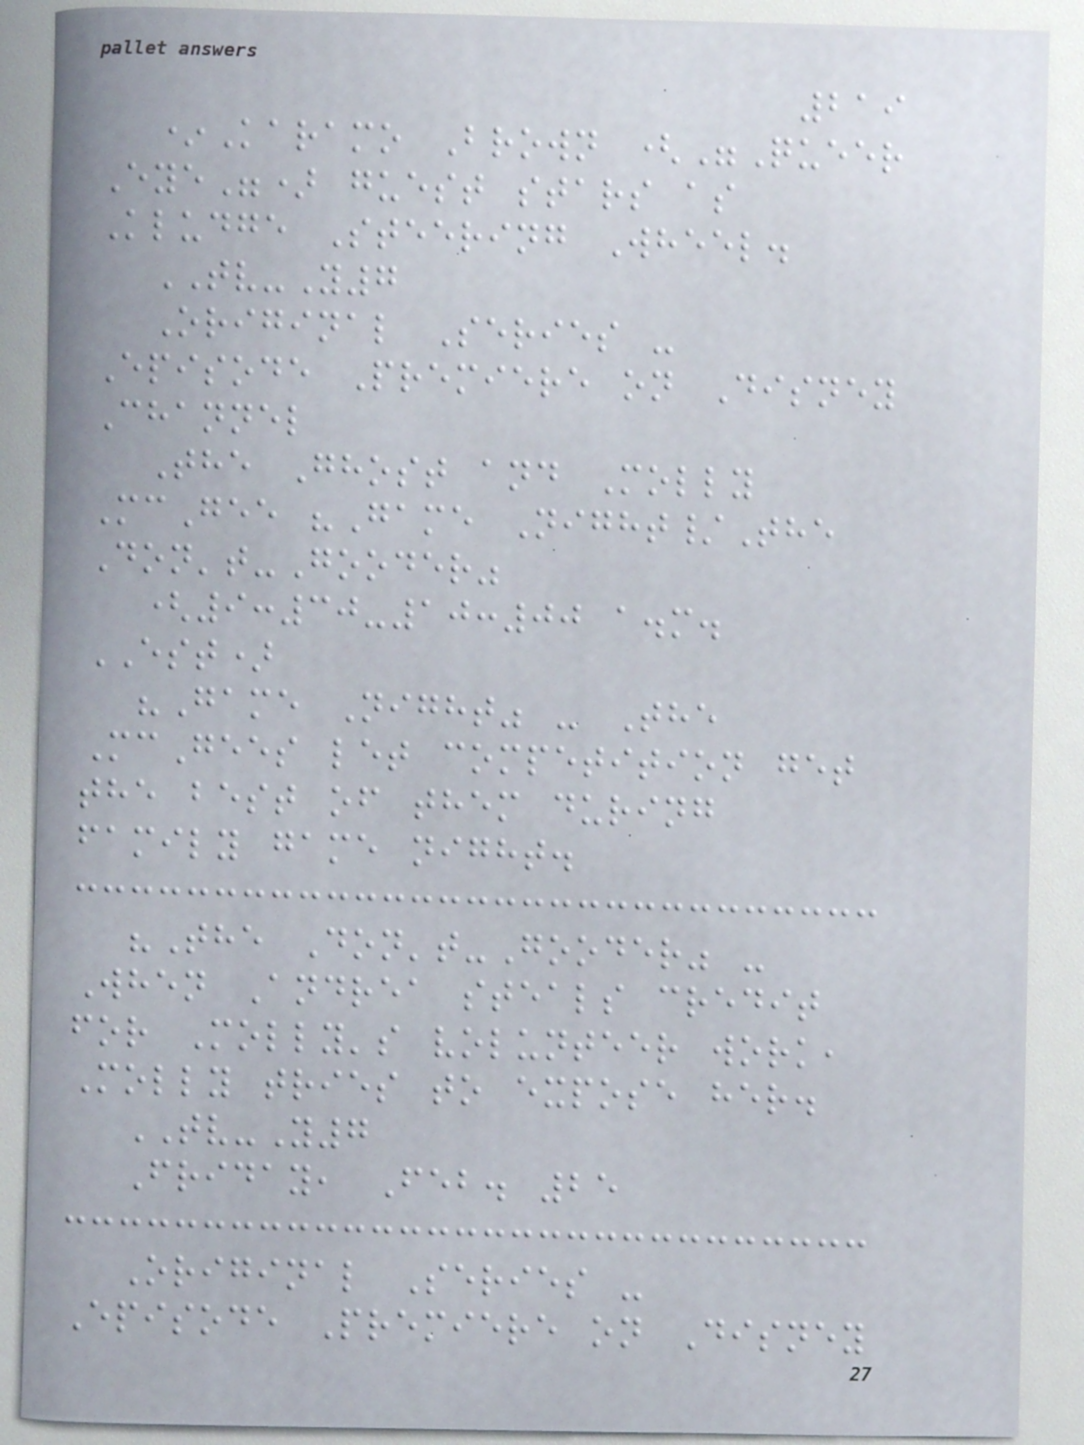219
*Karamo Brown ("Queer
Eye") guest stars as
Kludge Steering Wheel.
TV-Y7
Original Series -
Episode Premiere on Disney
Channel
The Ghost and Molly
McGee "Game Night/The
Don't-Gooder"
(9:30-10:00 a.m.
EST)
"Game Night" - The
McGees let competition get
the best of them during
family game night.
"The Don't-Gooder" -
When Andrea steals credit
for Molly's volunteer work,
Molly tries to expose her.
TV-Y7
Friday, Feb. 25
Original Series -
Episode Premiere on Disney
